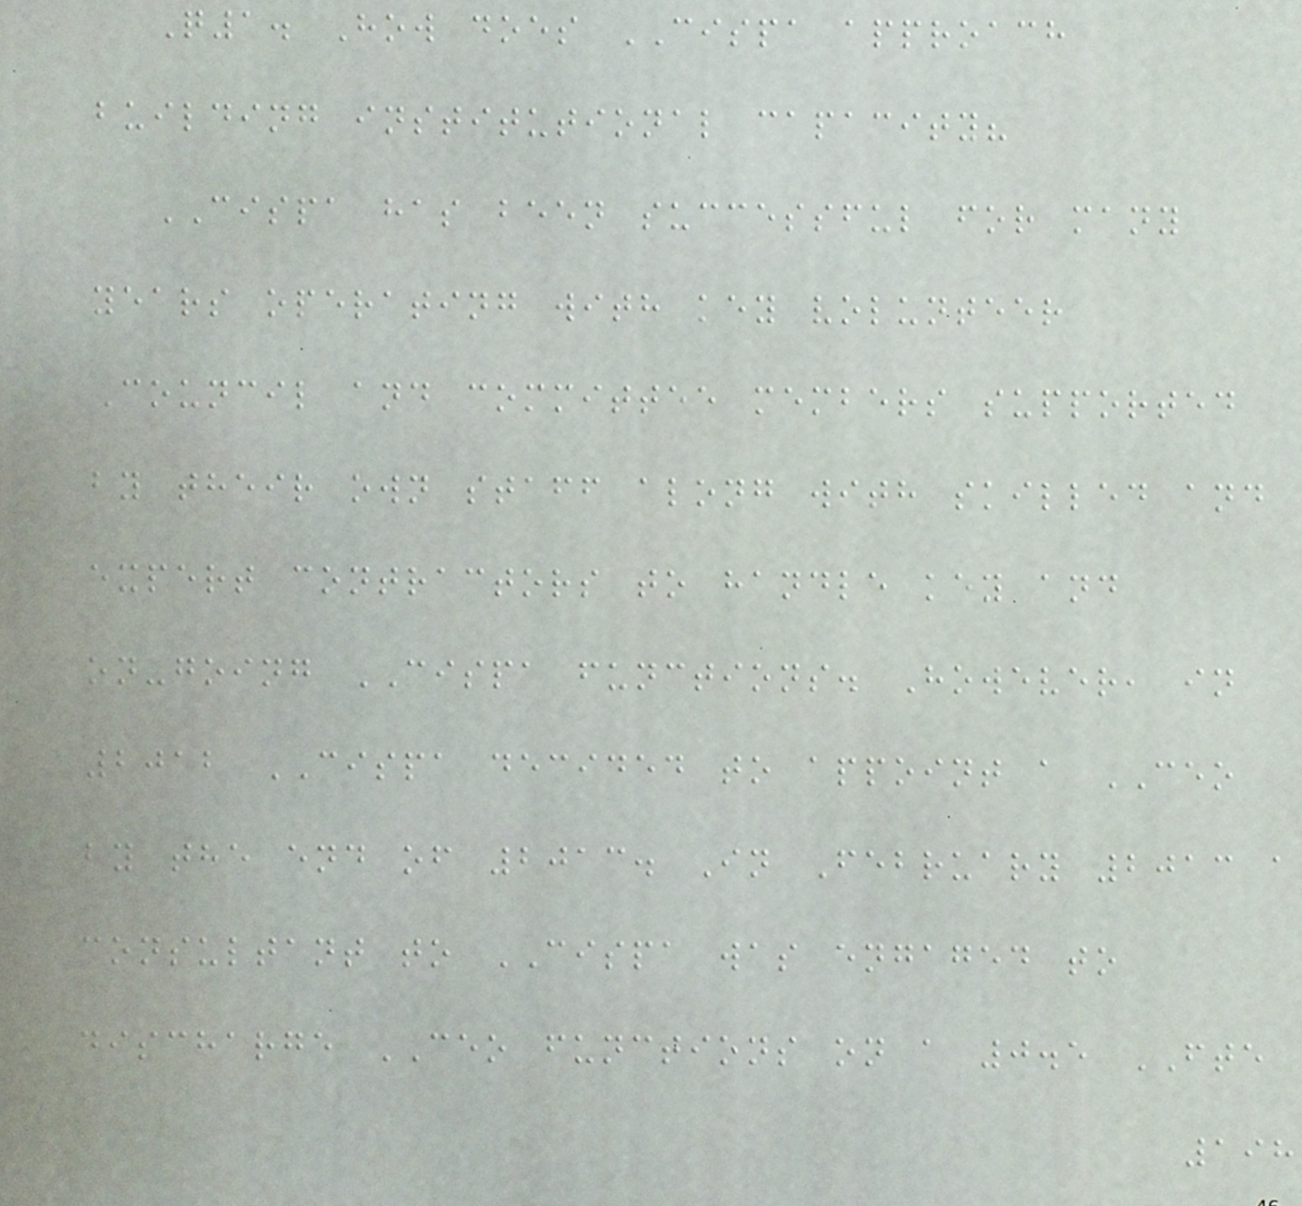Q1. How does CISPA approach
building institutional capacity?
CISPA has been successful for many
years operating with key volunteer
Council and committee members supported
by their own staff along with skilled and
expert contractors to handle key and
on-going CISPA functions. However, in
2012 CISPA decided to appoint a CEO
by the end of 2013. In February 2013 a
consultant to CISPA was engaged to
discharge CEO functions on a 0.5 FTE
198
